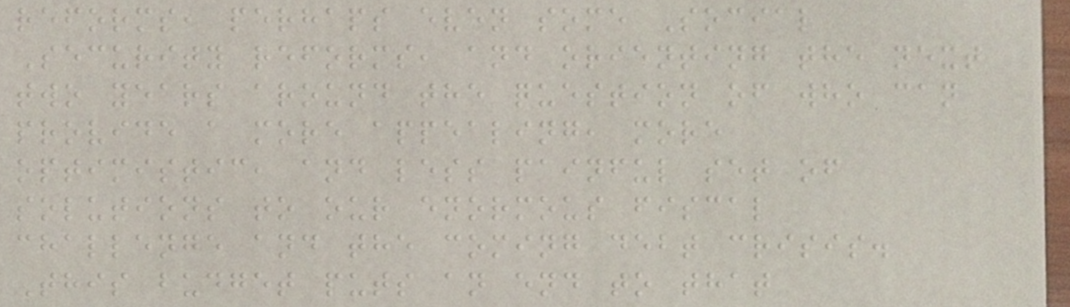reforms, perhaps even some Social
Security reforms, and orienting the next
two years around the question of who can
provide a more appealing, more
optimistic, and less painful set of
solutions to our enormous fiscal
challenge and the coming debt crisis.
This budget puts an end to that
